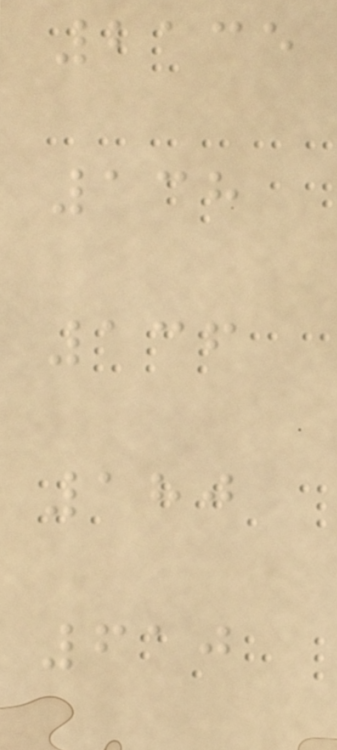2135
138
136
180
610
